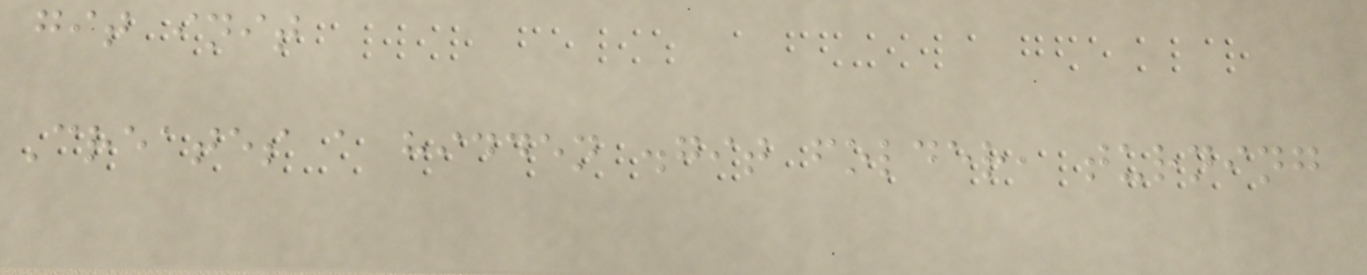git init
Creates a hidden .git folder, turning
